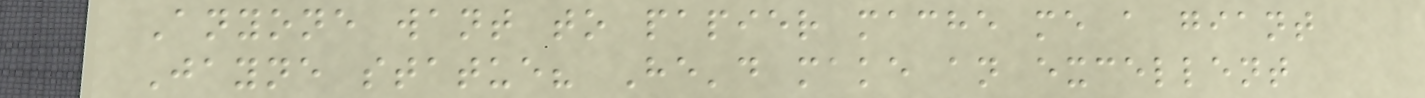Anyone want to papier mache me a giant
Jayne statue? He'd make an excellent
